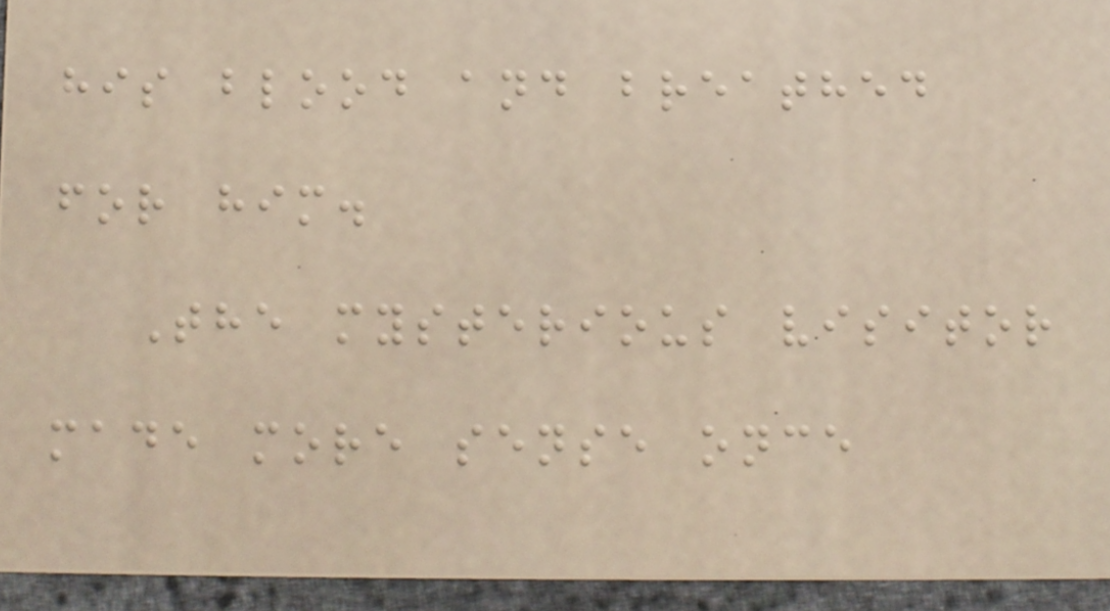his blood and breathed
for him.
The mysterious visitor
made more sense once
